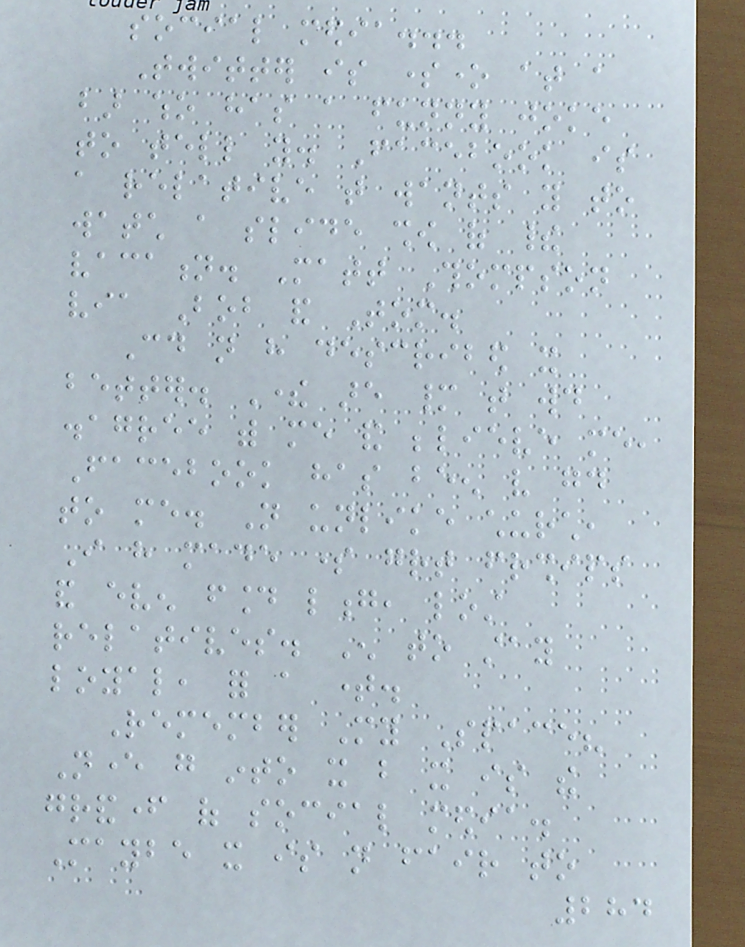social media...
Twitter is someone at a
bar who has a funny joke
to tell you. Facebook is
a relative that wants you to
watch a slide show of their
vacation. Matt Thompson
via Bob and Tom.
Could not have described it
better. There are many that would
disagree with me and believe me,
Facebook has been very good
to me. Not unlike church,
I have made some great friendships
and even found long, lost
relatives. Enough to stay
loyal, for a time.
Remember My Space?
Never go into it but it is the
grandfather of social media.
Maybe it is not fair to
284
